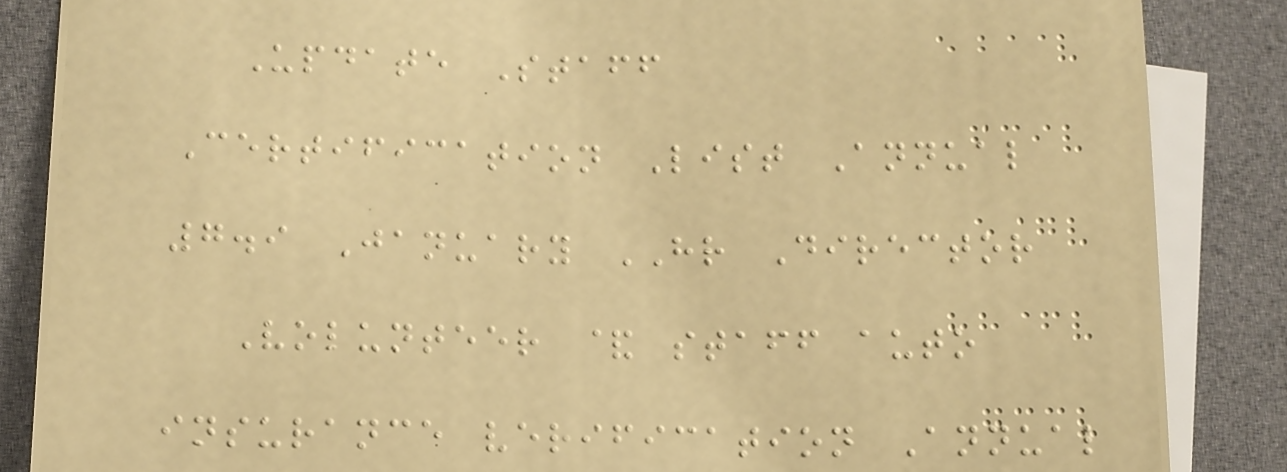Update Staff
Certification List Annual
7.9 January HR Director
Volunteer & staff auto
insurance verification Annual
